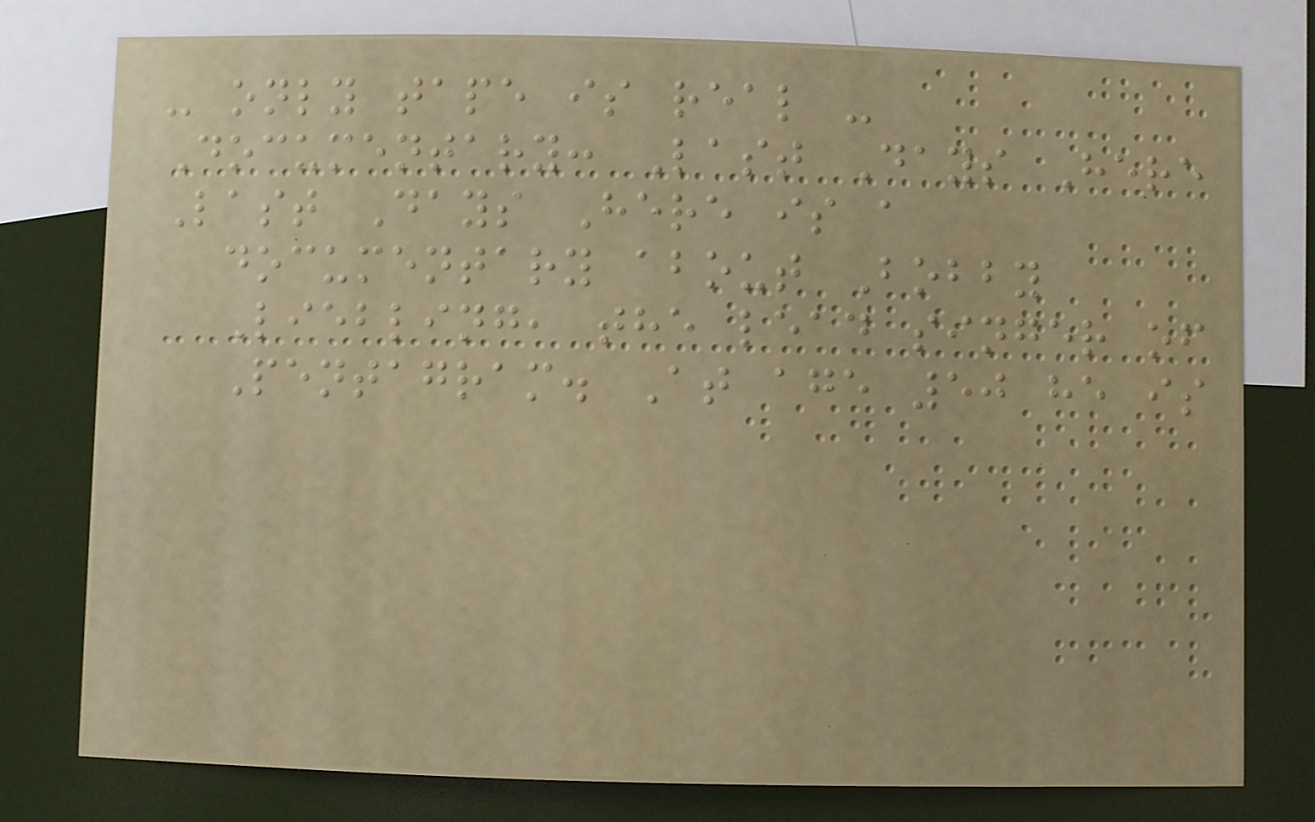- only tape is real -
Documentary: Last Days Here
Last Days Here is a
documentary about Bobby
Liebling, the lead singer of
Pentagram. At age 50 he is
